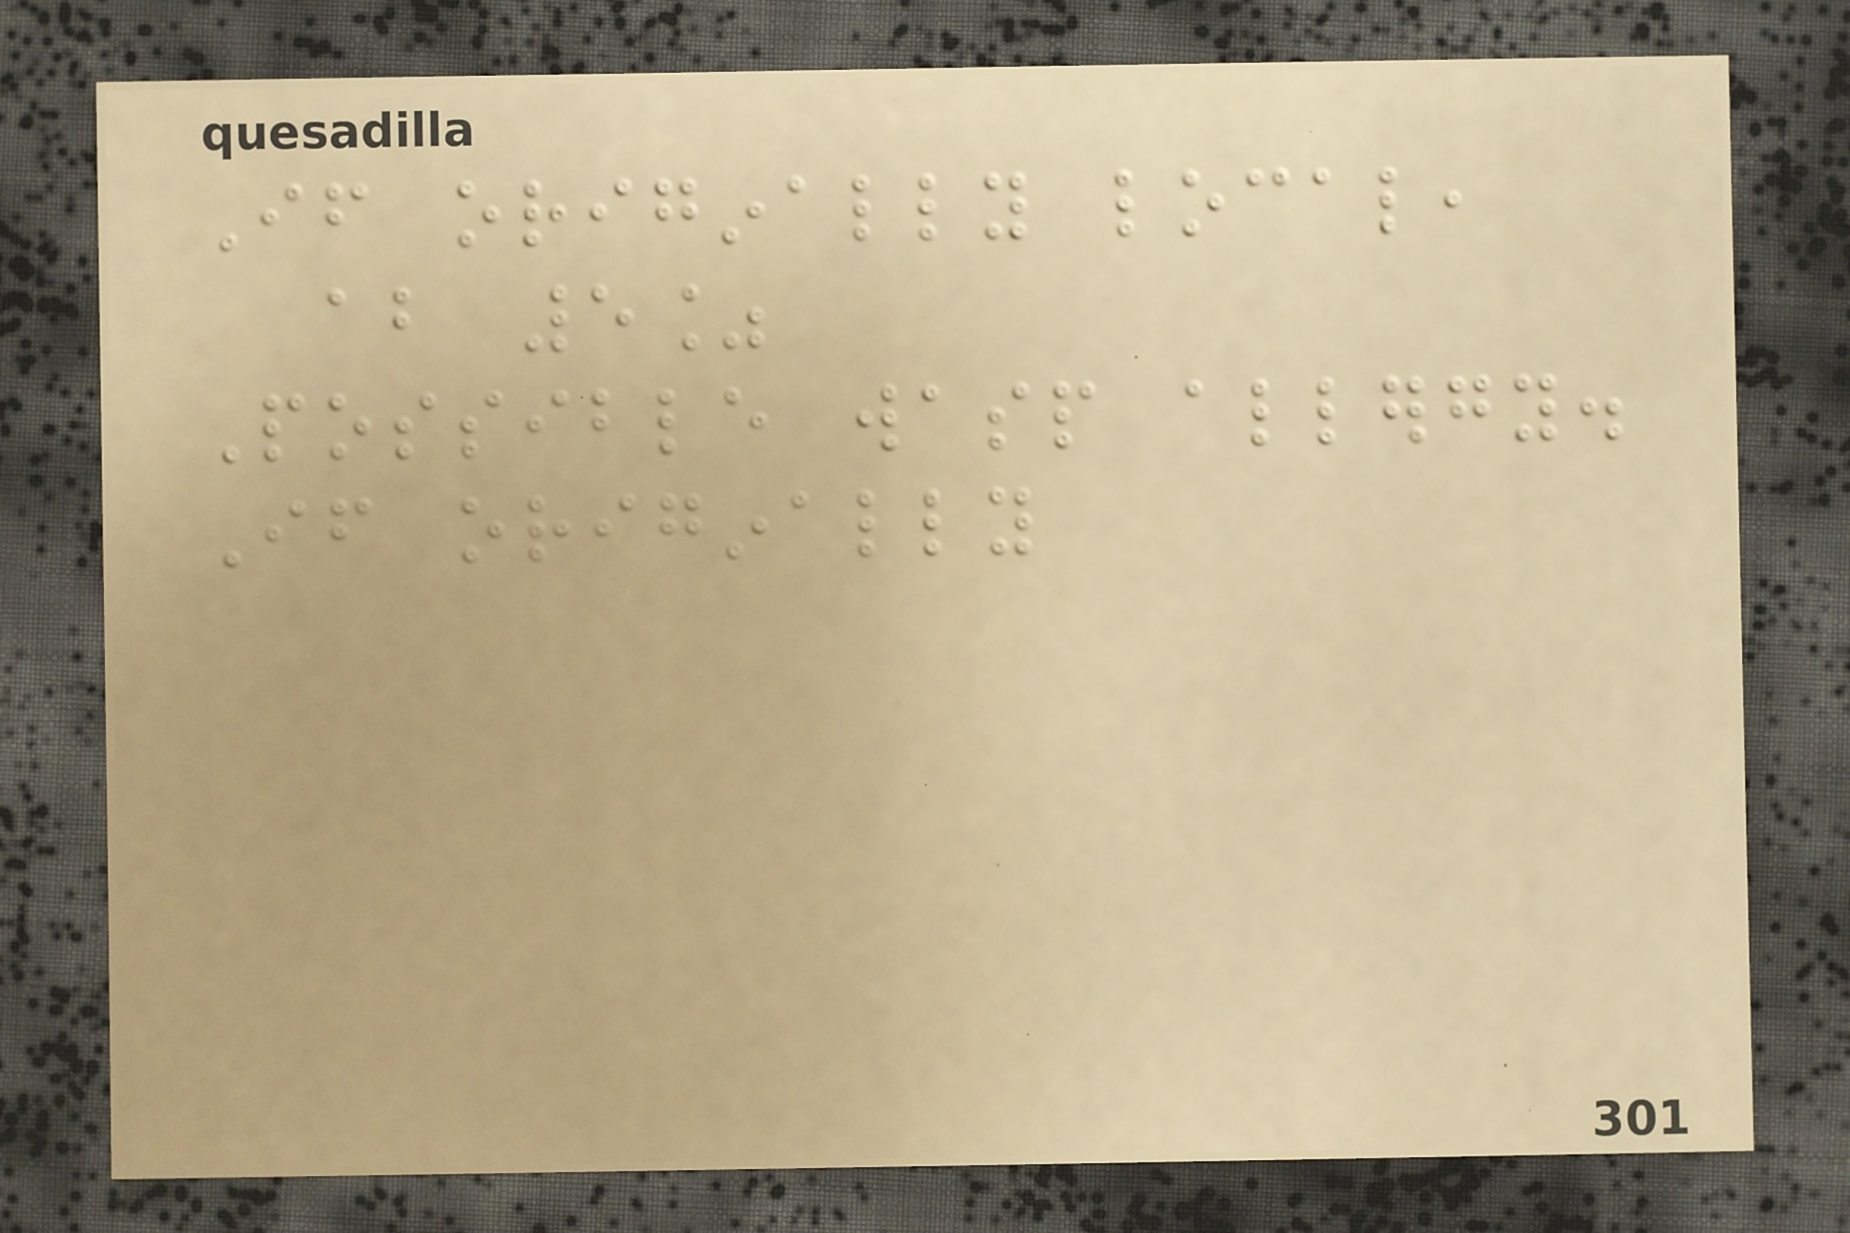If originally local,
about 5%
Possible wasp allergy.
If originally
